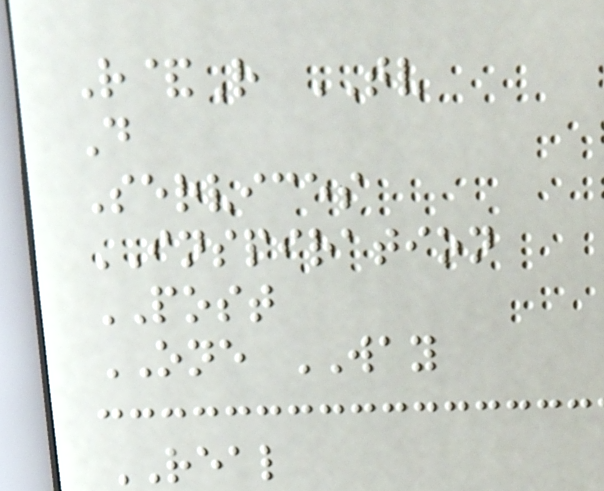R&R TV
D
Services
INSPIRATION
POST
ONE WAY
REAL
